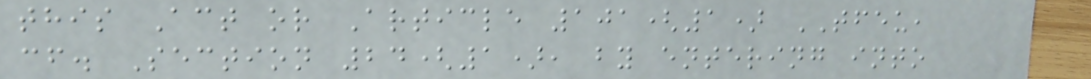this Act or Article 101(1) TFEU,
cf. Section 24(1), by entering into
